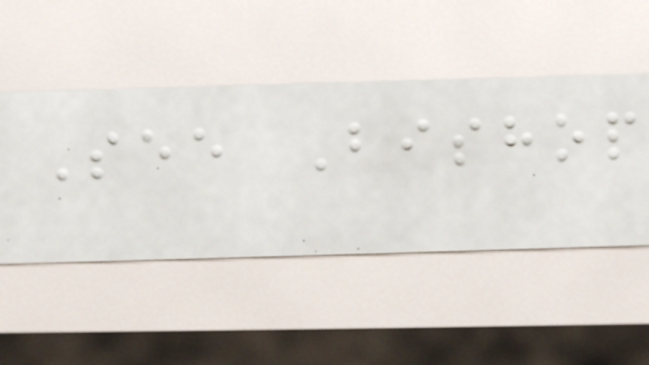See Bishop
